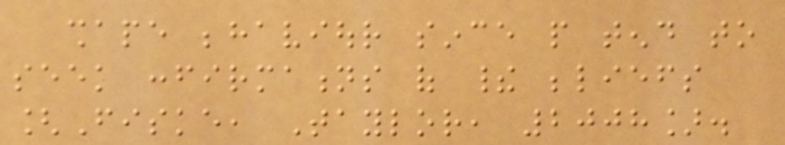shape behaviour since people tend to
seek confirmations of their beliefs
[Fiske, Taylor, 2008].
